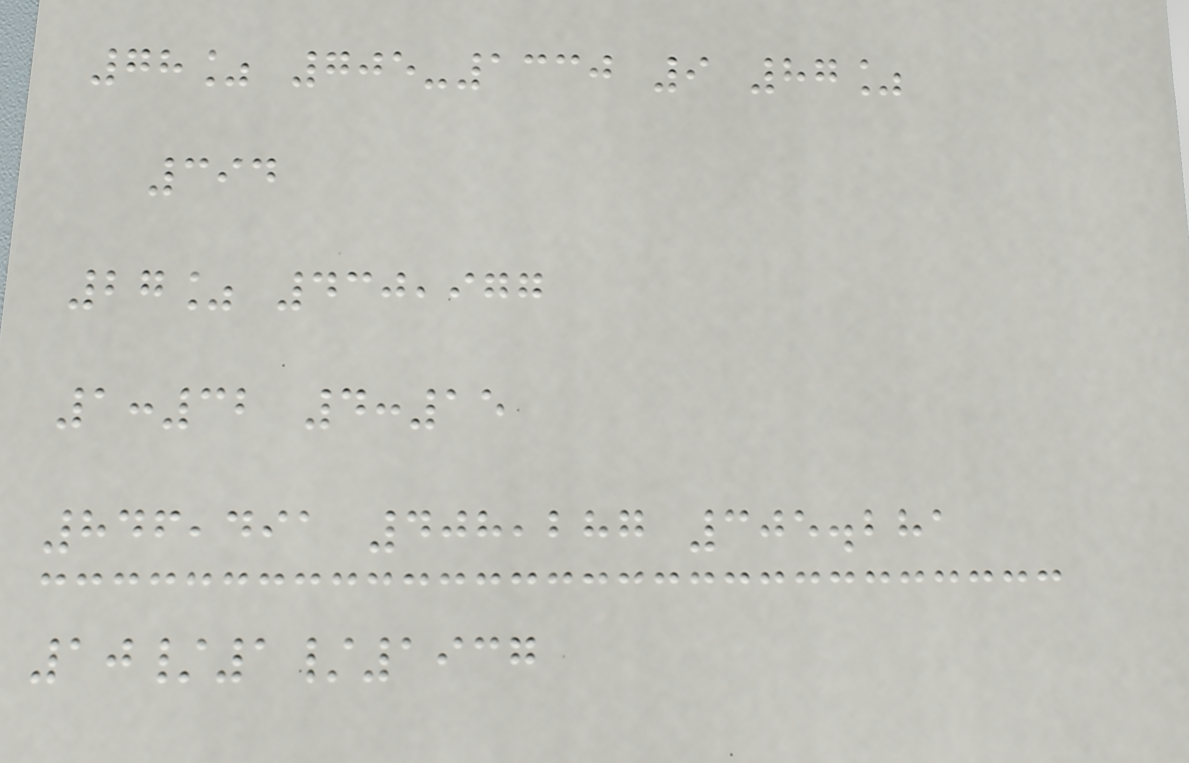78% 705-1330 9 87%
394
27% 430,977
1:32 4:15
846,491 408,287 305.281
10/1/1937
